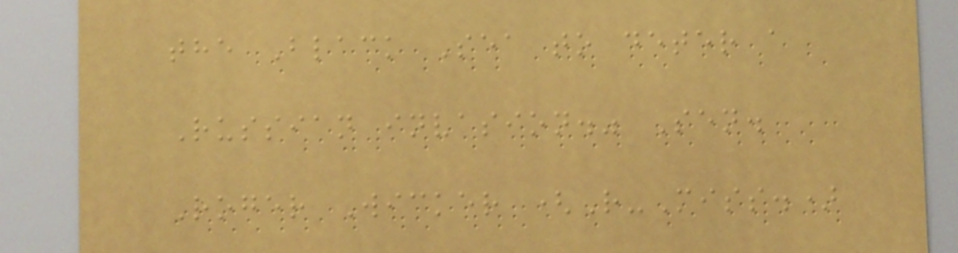the Black Sea to deter a
Russian invasion." Sen.
Roger Wicker (R-Miss.)
